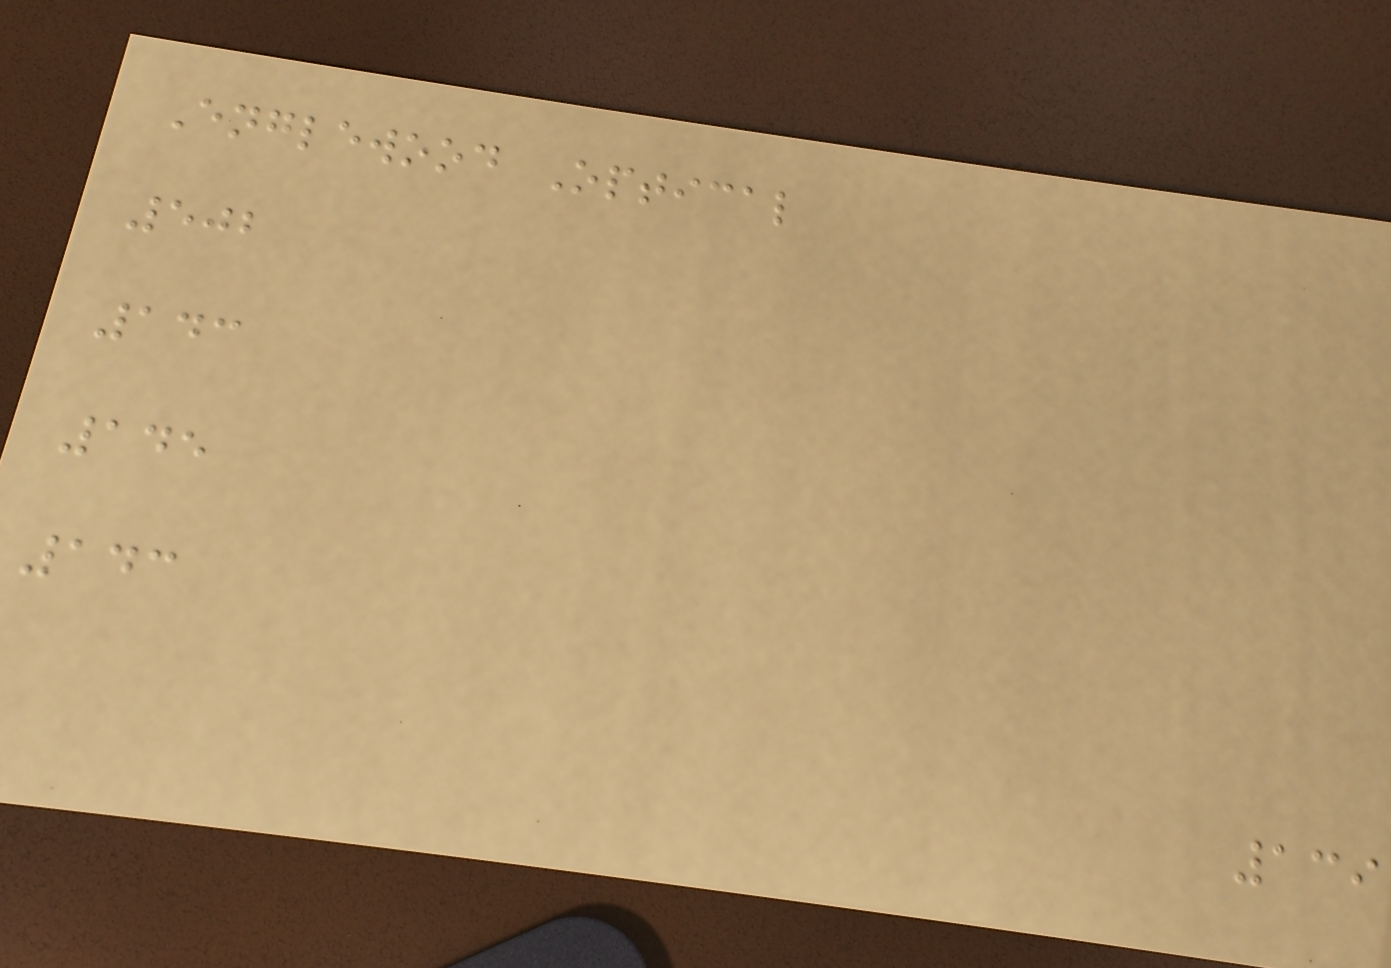Englewood Optical
502
143
145
143
139
